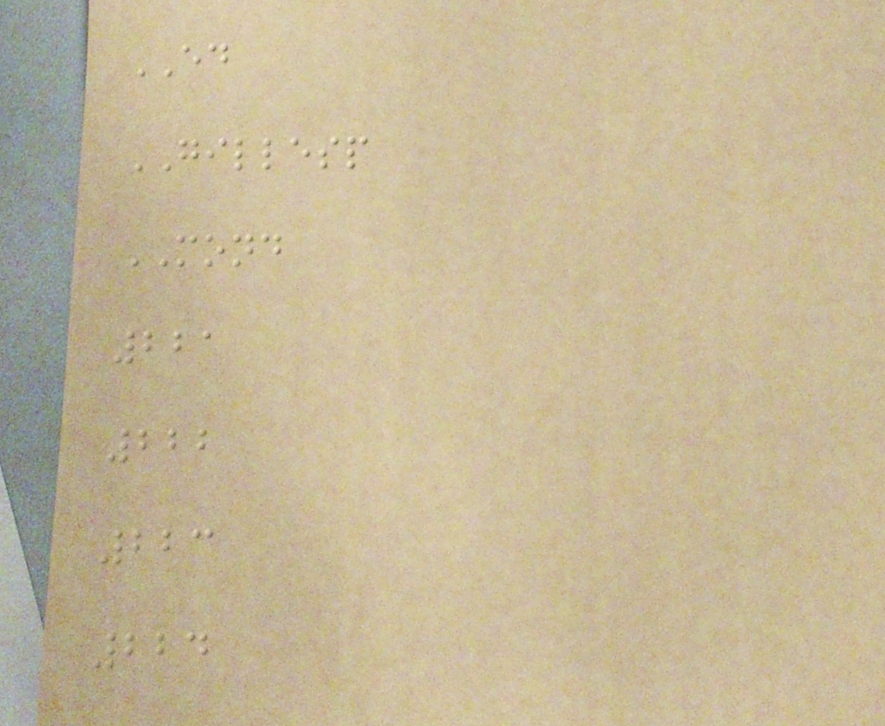ED
GILLESP
MOND
221
222
223
224
